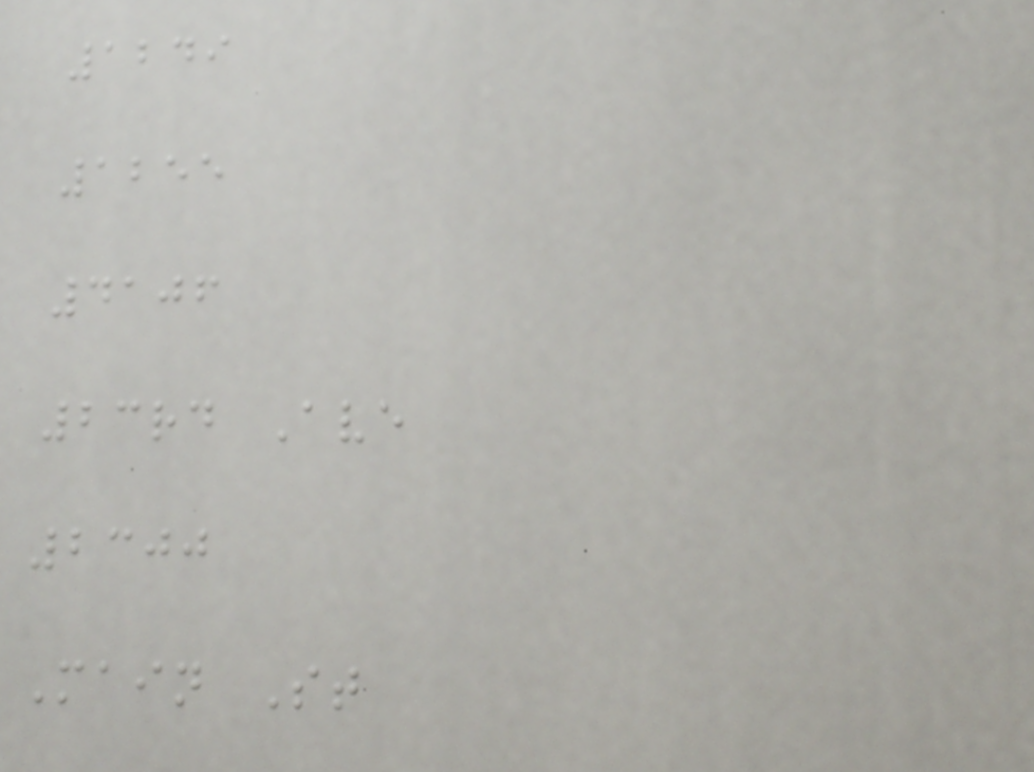1249
1255
4106
23rd Ave
2300
Main St
